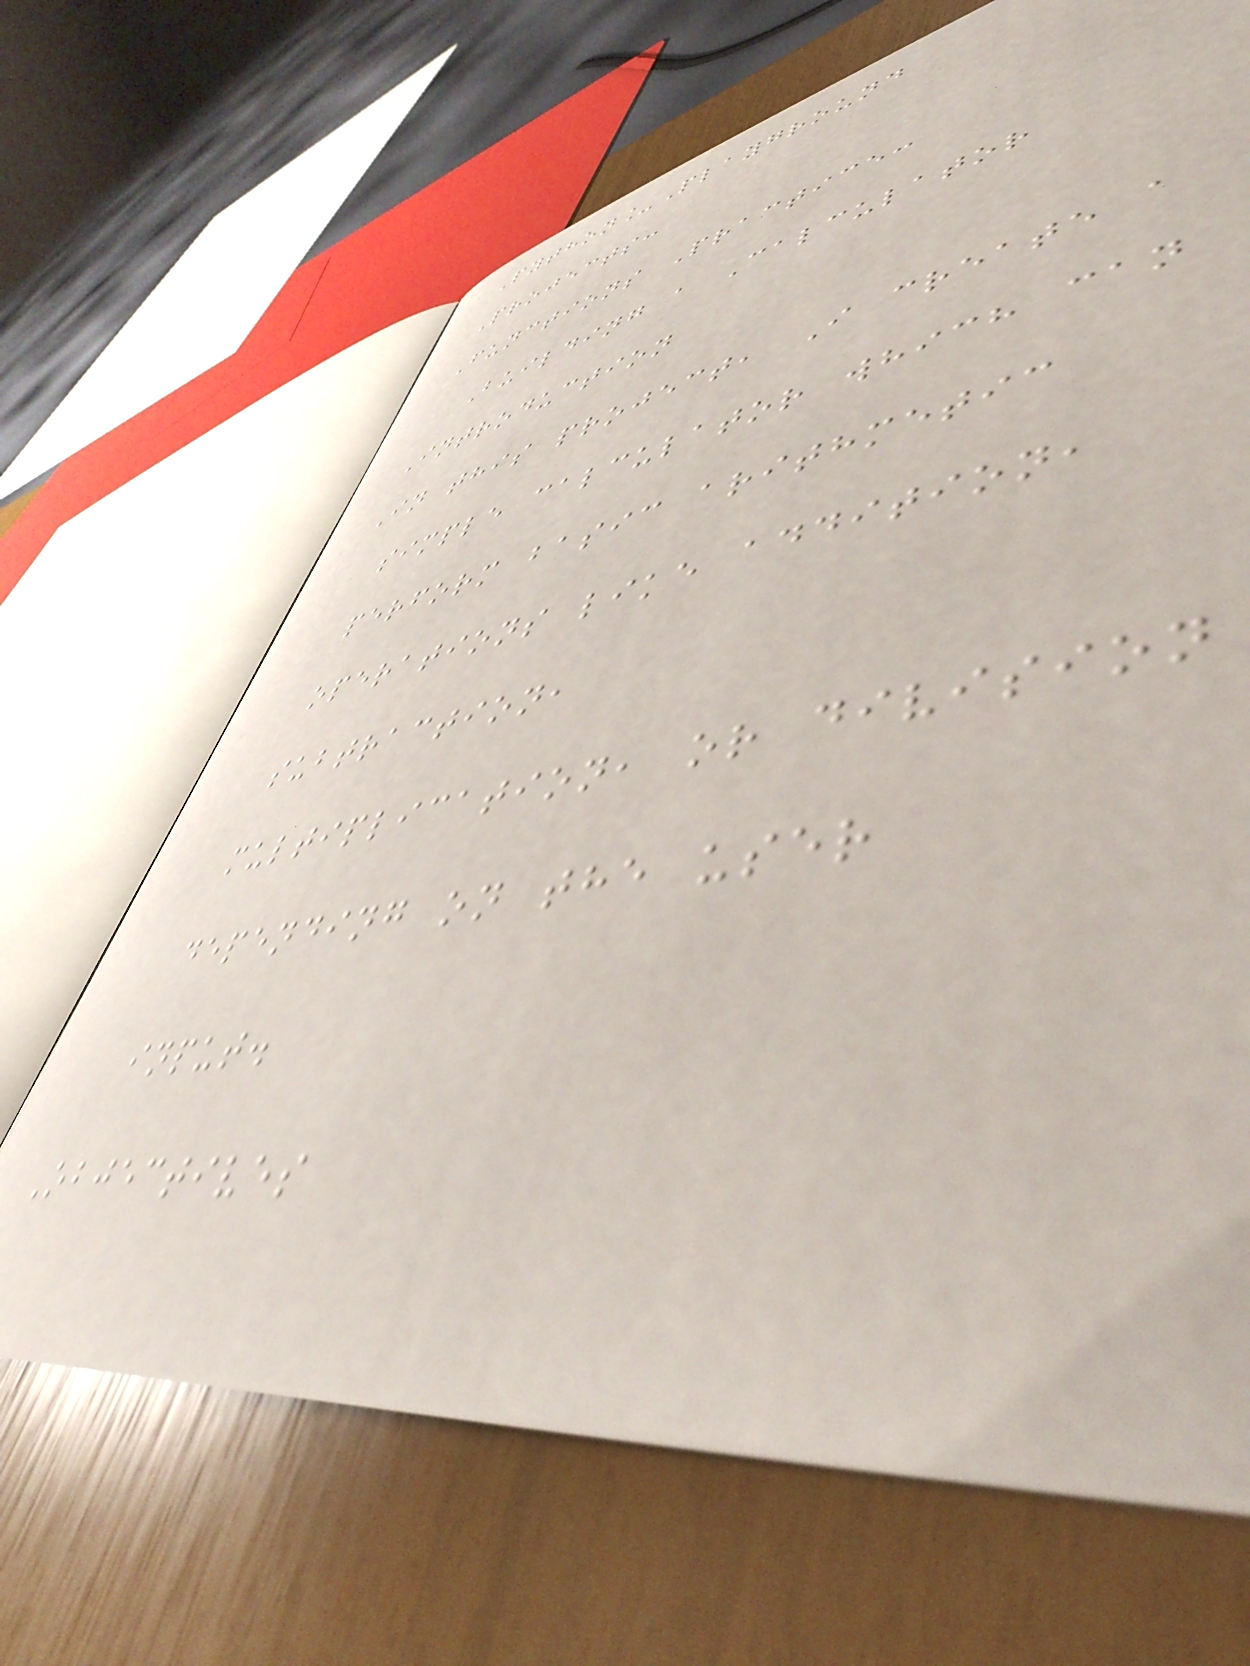Python_Playground
Projects:
Functions Practice:
Building a Calculator
Introduction
In this project, I create a
simple calculator which can
perform basic arithmetic
operations like addition,
subtraction,
multiplication, or division
depending on the user
input.
Objectives
